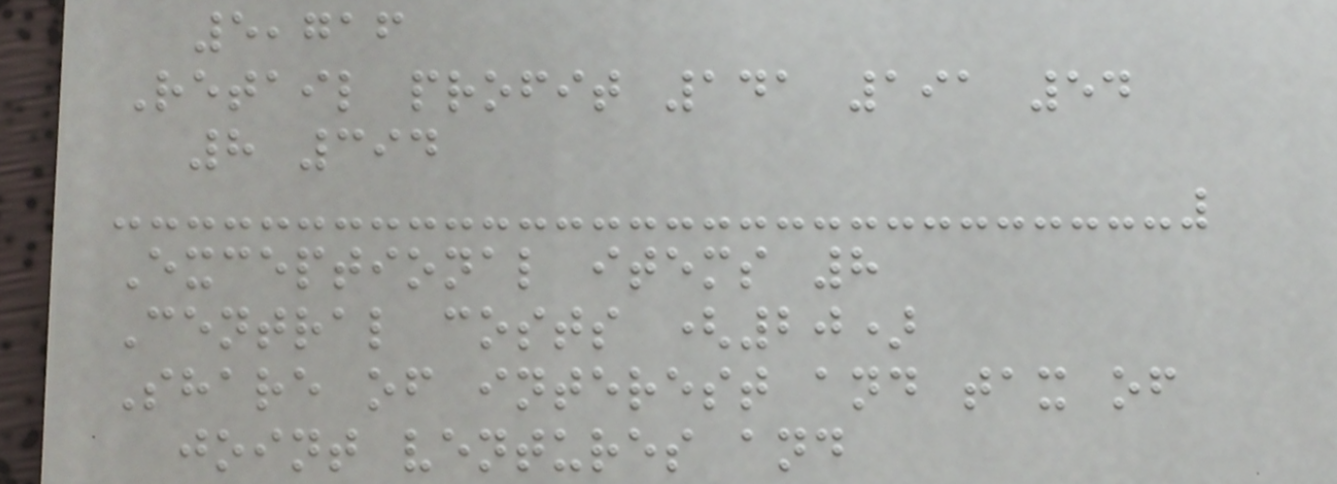5,716
Retail profit 141 191 54
8 394
Exceptional items 8
Central costs (20)
Share of interest and tax of
joint ventures and
